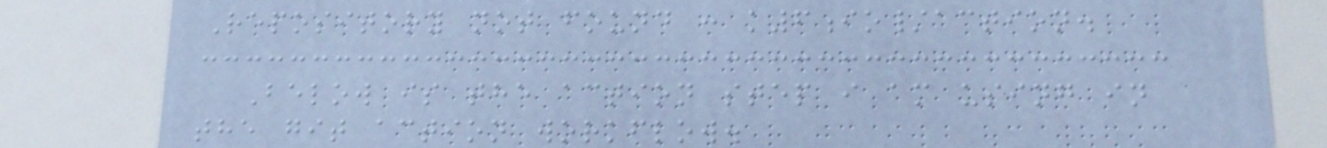Repository not found : k6io/action.
Below is the action step i am using in
the git action workflow.
